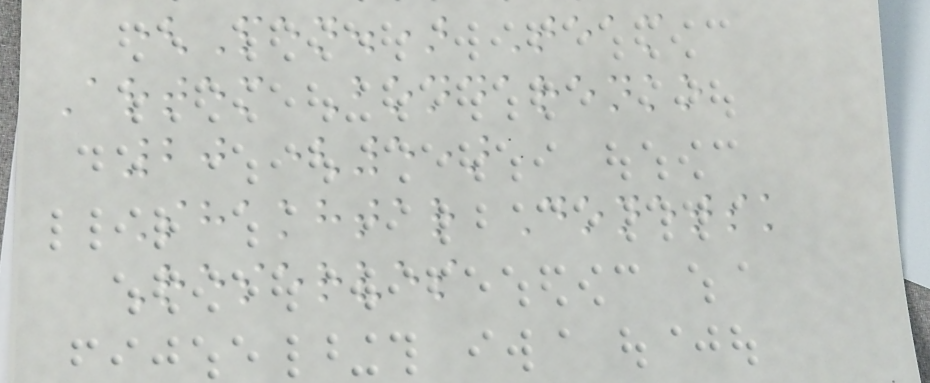(Pen.) Team
Artem Bondarenko
20 (5)
Shakhtar Donetsk
Reserves
